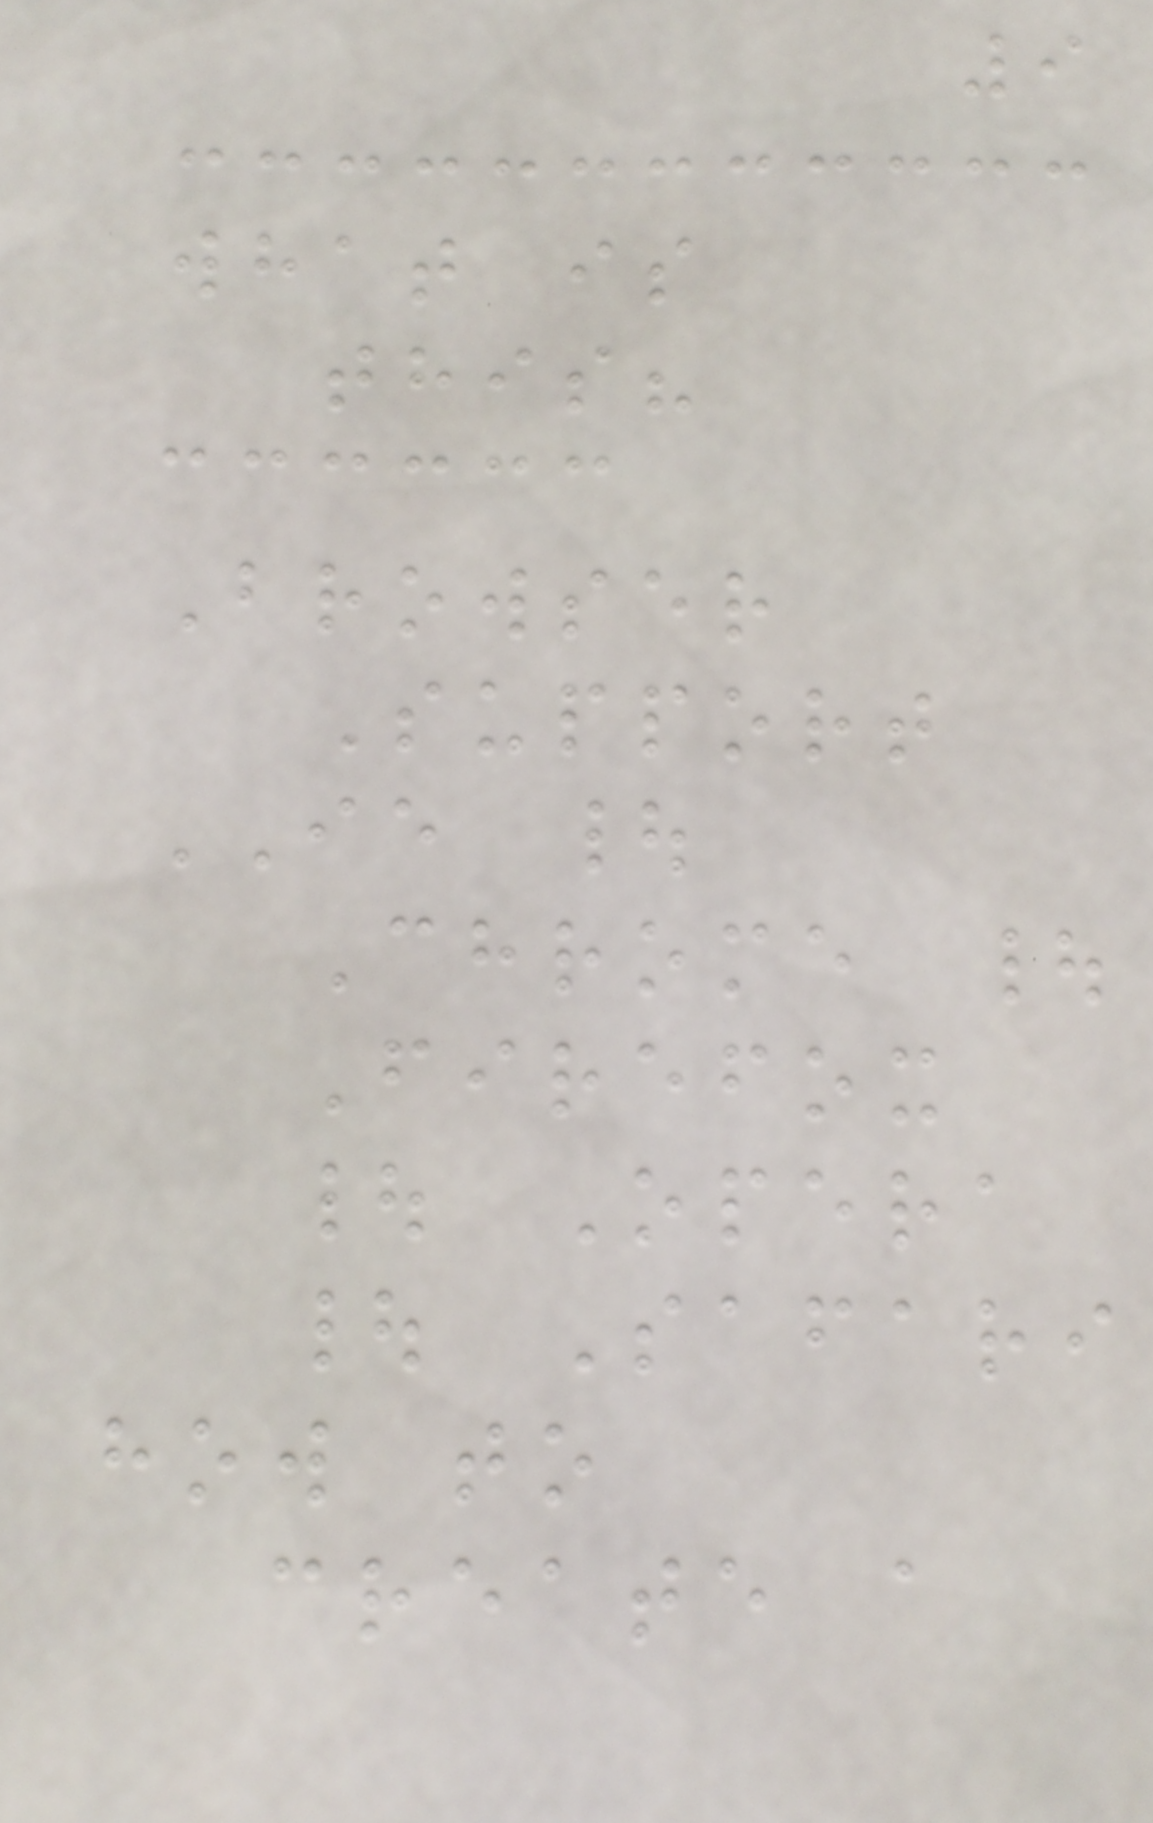9
what is
this?
Browser
Support
IE |
Chrome |
Firefox
| Opera
| Safari
how to
create a
